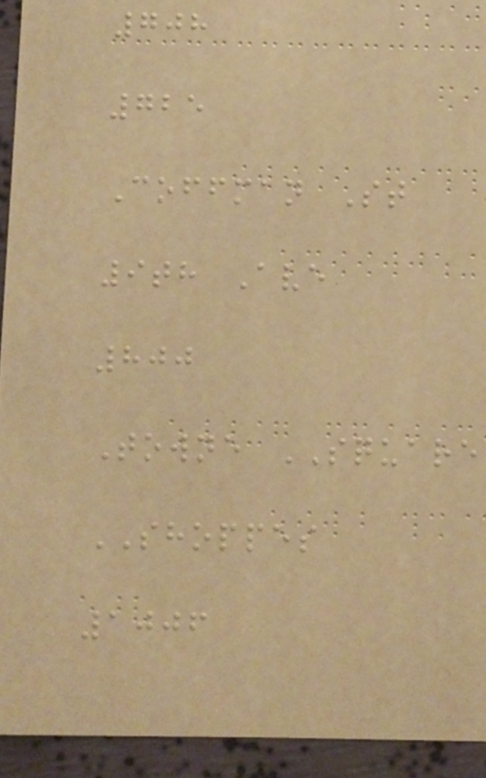708
725
Coffman St
9th Ave
800
Towne SQUARE
SHOPPES
1006
